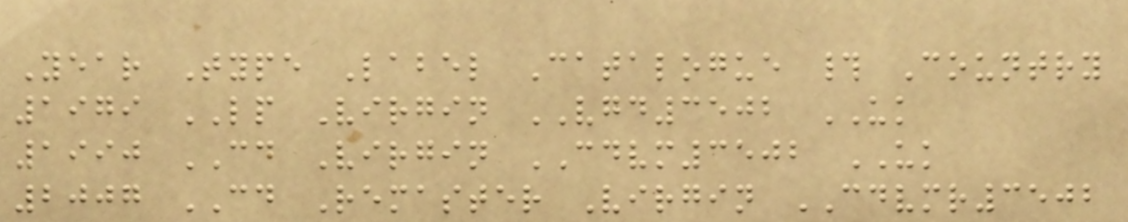Year Type Label Catalogue # Country
1979 LP Virgin VGD3502 UK
1990 CD Virgin CDVM3502 UK
2007 CD Remaster Virgin CDVMR3502
